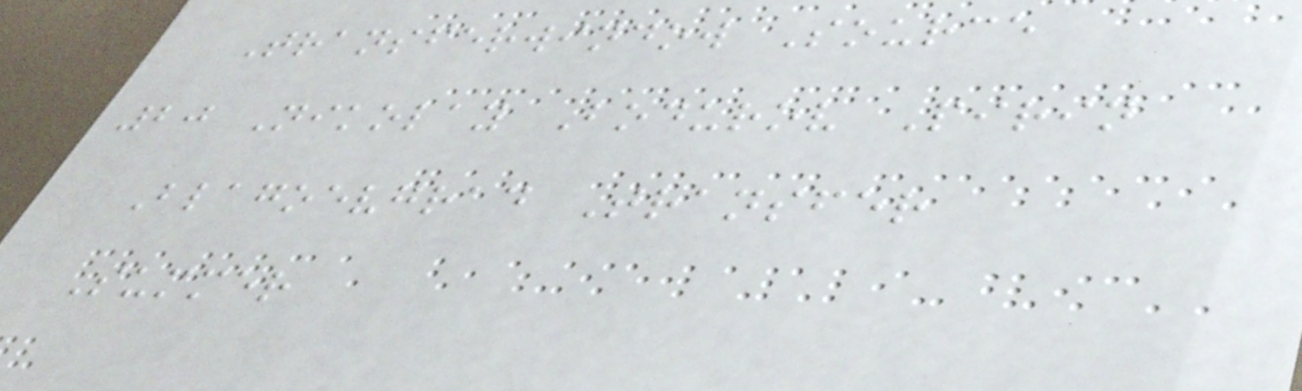Transferwindow Source
20 Nikolay Bodurov Pirin
Blagoevgrad Transfer
Summer
